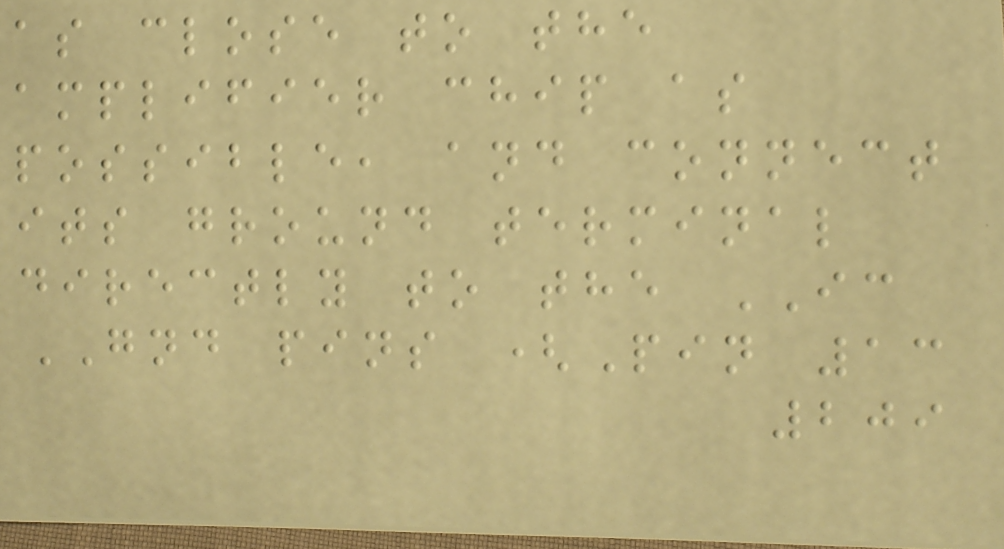as close to the
amplifier chip as
possible, and connect
its ground terminal
directly to the IC
GND pins (Pin 13
209
